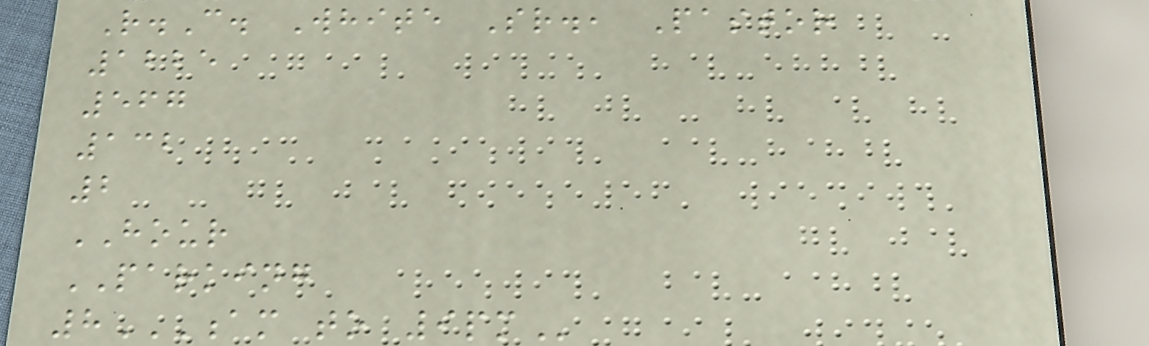R.C. White Sr., Pastor
1225
567
132
2
HOUR
PARKING
8AM TO 9PM
